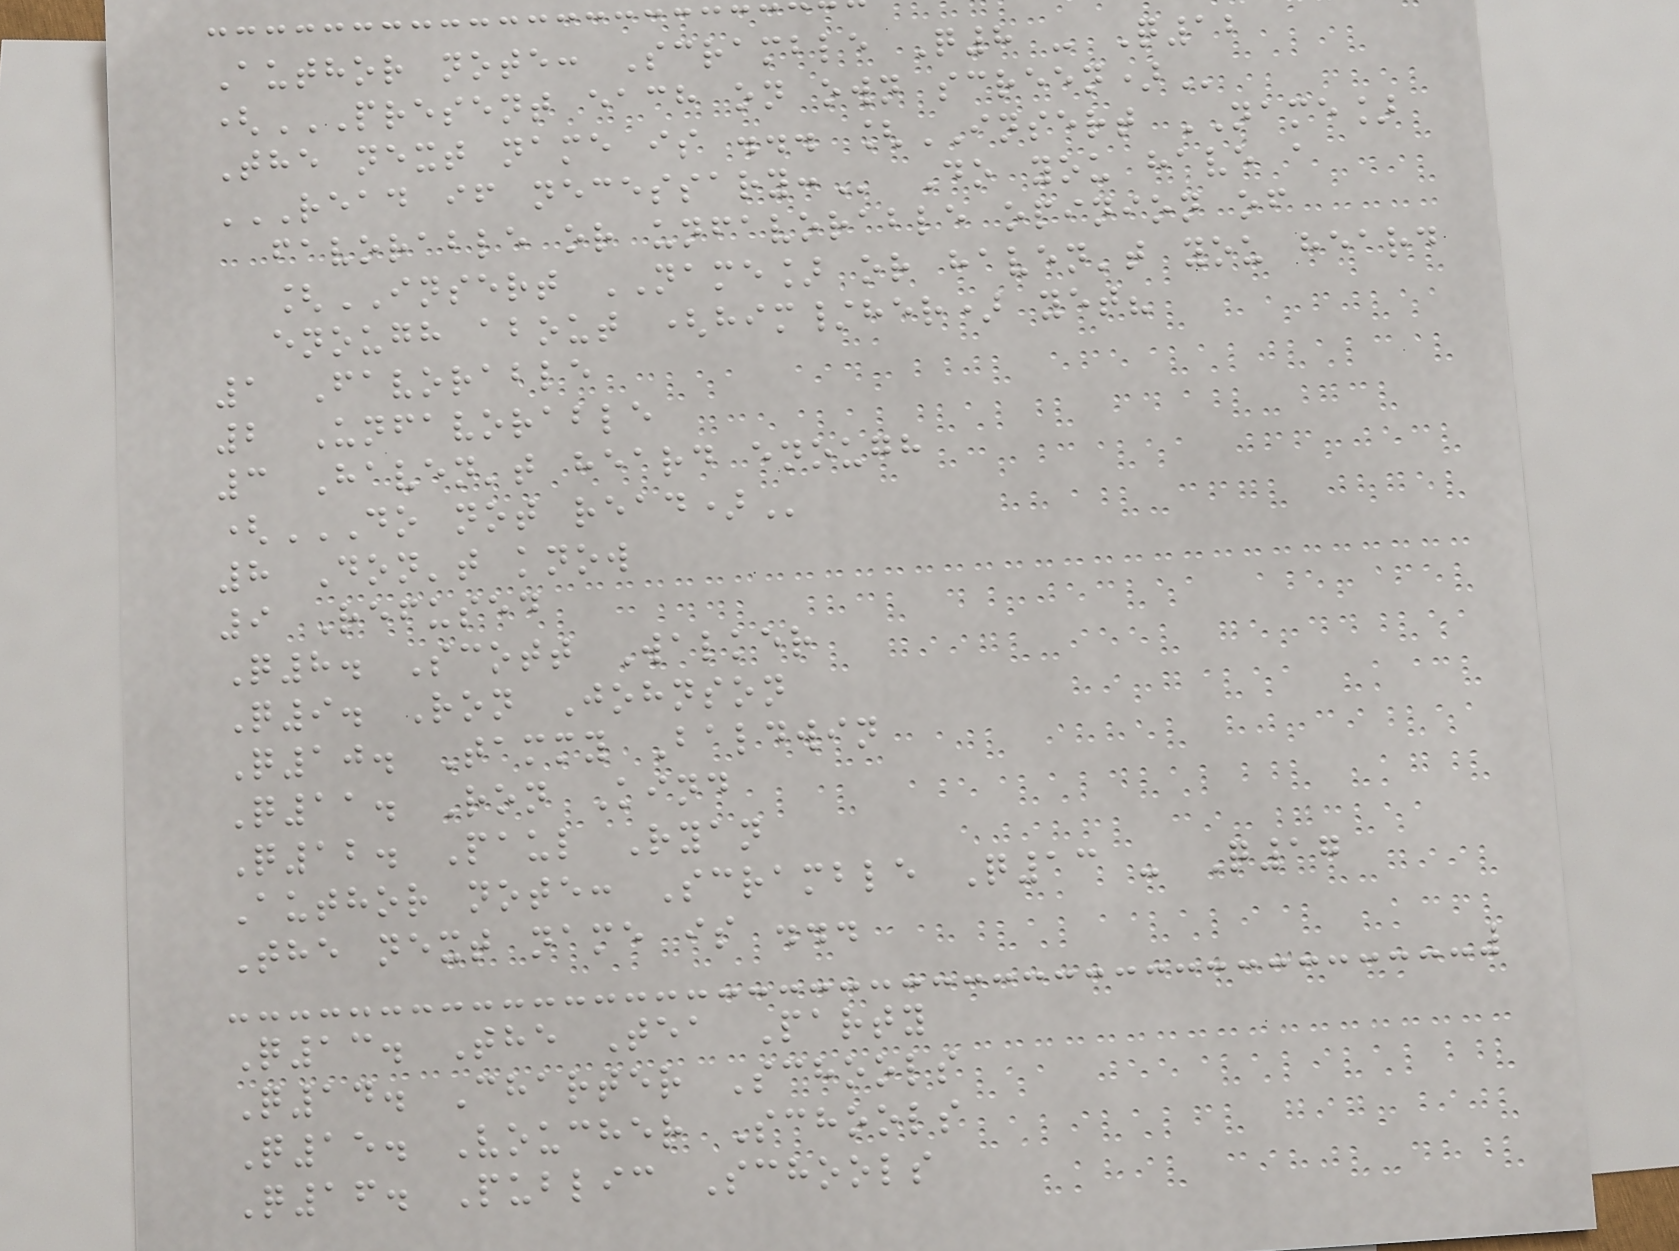Author note: Scramble Q8 - Q12
(PRESENT EACH ON OWN SCREEN)
The next name is ... [INSERT NAME]
READ IF NECESSARY: Do you have a
favorable or unfavorable opinion of
[INSERT NAME] or haven't you heard
enough about (him/her) yet?
1 Favorable
2 Unfavorable
3 Haven't heard enough
(DO NOT READ)
8 Don't know
9 Refused
Q8. Scott Walker
Q9. Ron Johnson
Q10. Tammy Baldwin
Q11. Ron Kind
Q12. Paul Ryan
Author note: Scramble Q13 - Q17
The next name is ...
Q13. The Tea Party
Q14. Charter Schools
Q15. Voucher Schools
Q16. Public Schools
